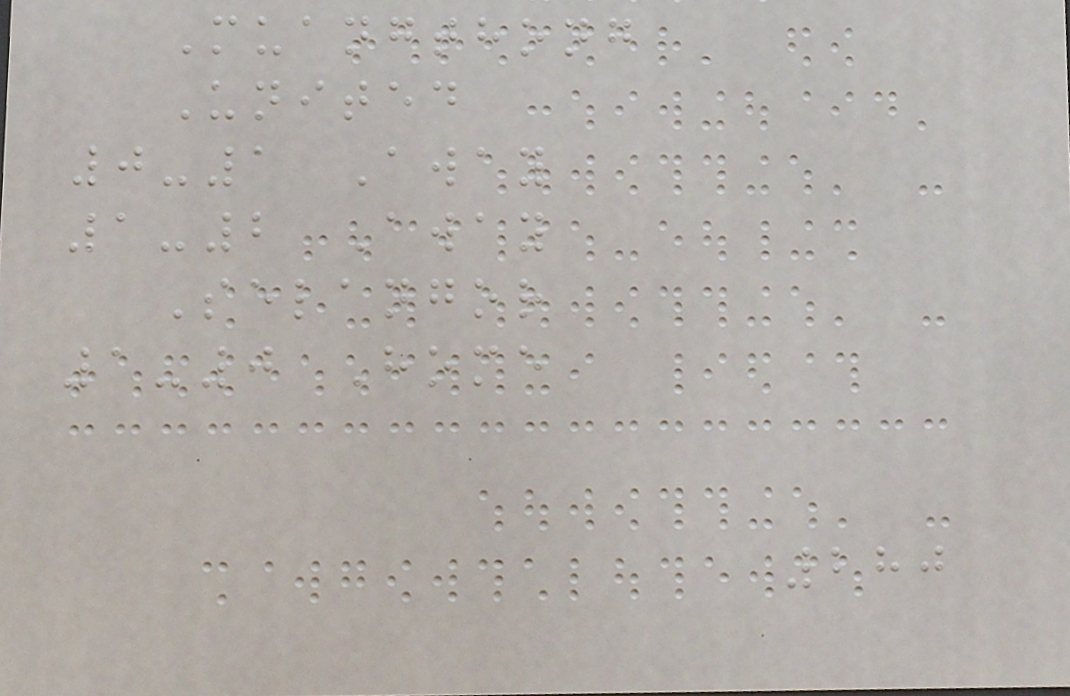Muangthong
United
0-1 Away
1-2 Away
Selangor
1-0 Home
280
